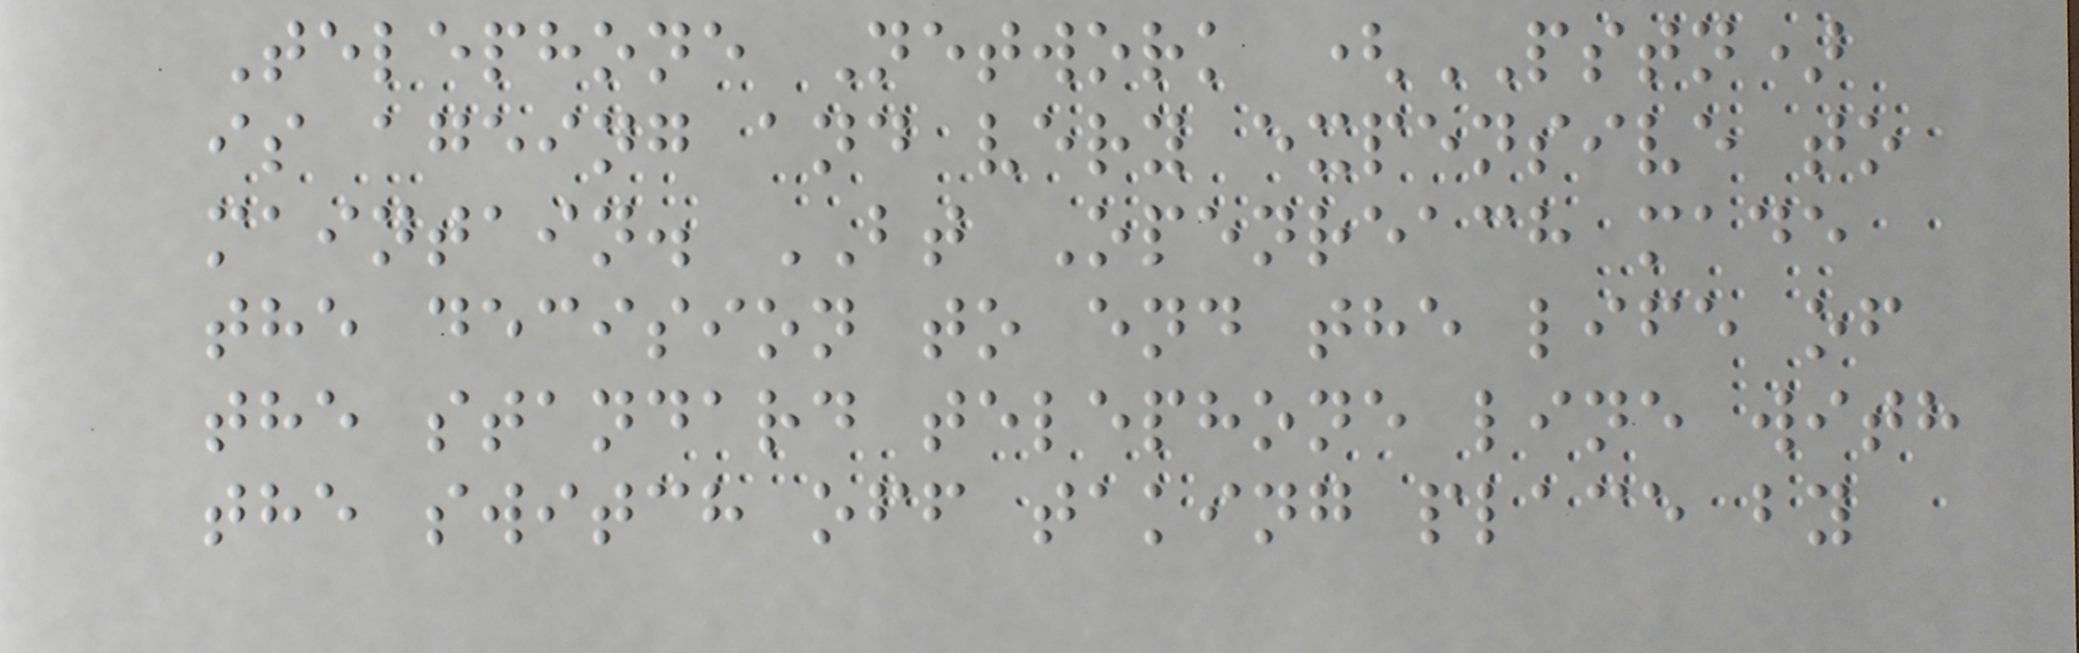Telephone Network (PSTN)
is ageing and very expensive to
maintain. BT Openreach made
the decision to end the life of
the standard telephone line with
the switch off taking place by
